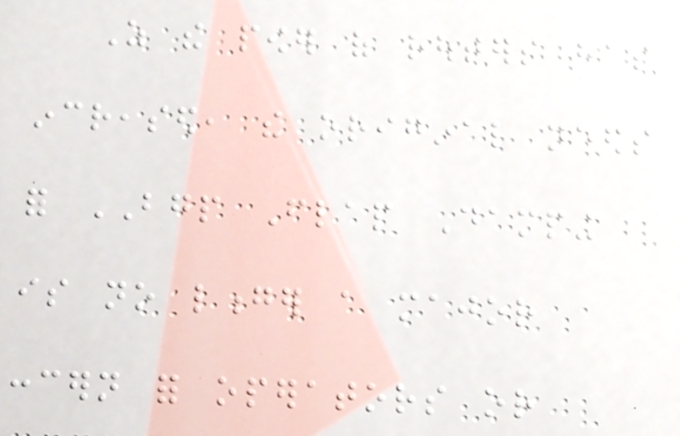As the power of routers has
increased, the original needs
for BGP Flap Damping
is no longer a major
concern for operators or
